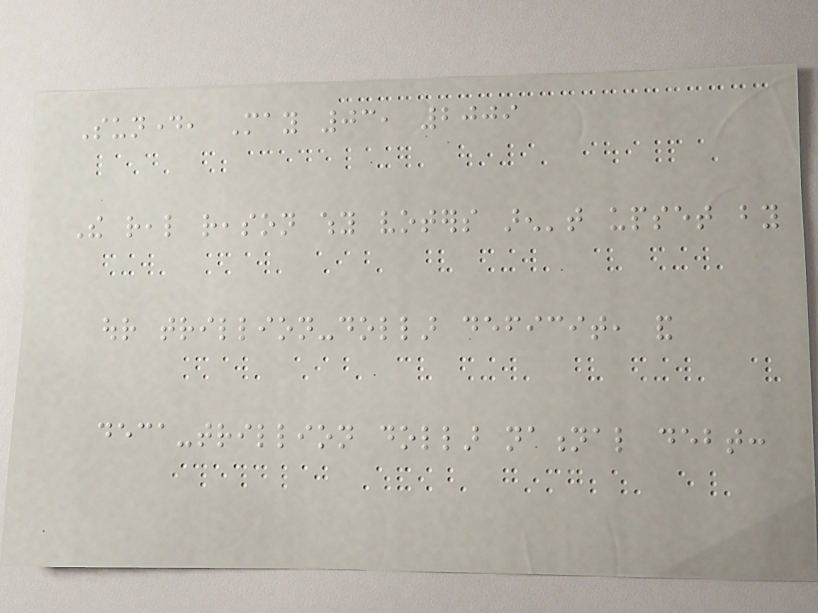Sunday, May 03, 2009
The real reason why voters aren't upset by
our trillion-dollar deficit, and
deca-trillion dollar national debt:
